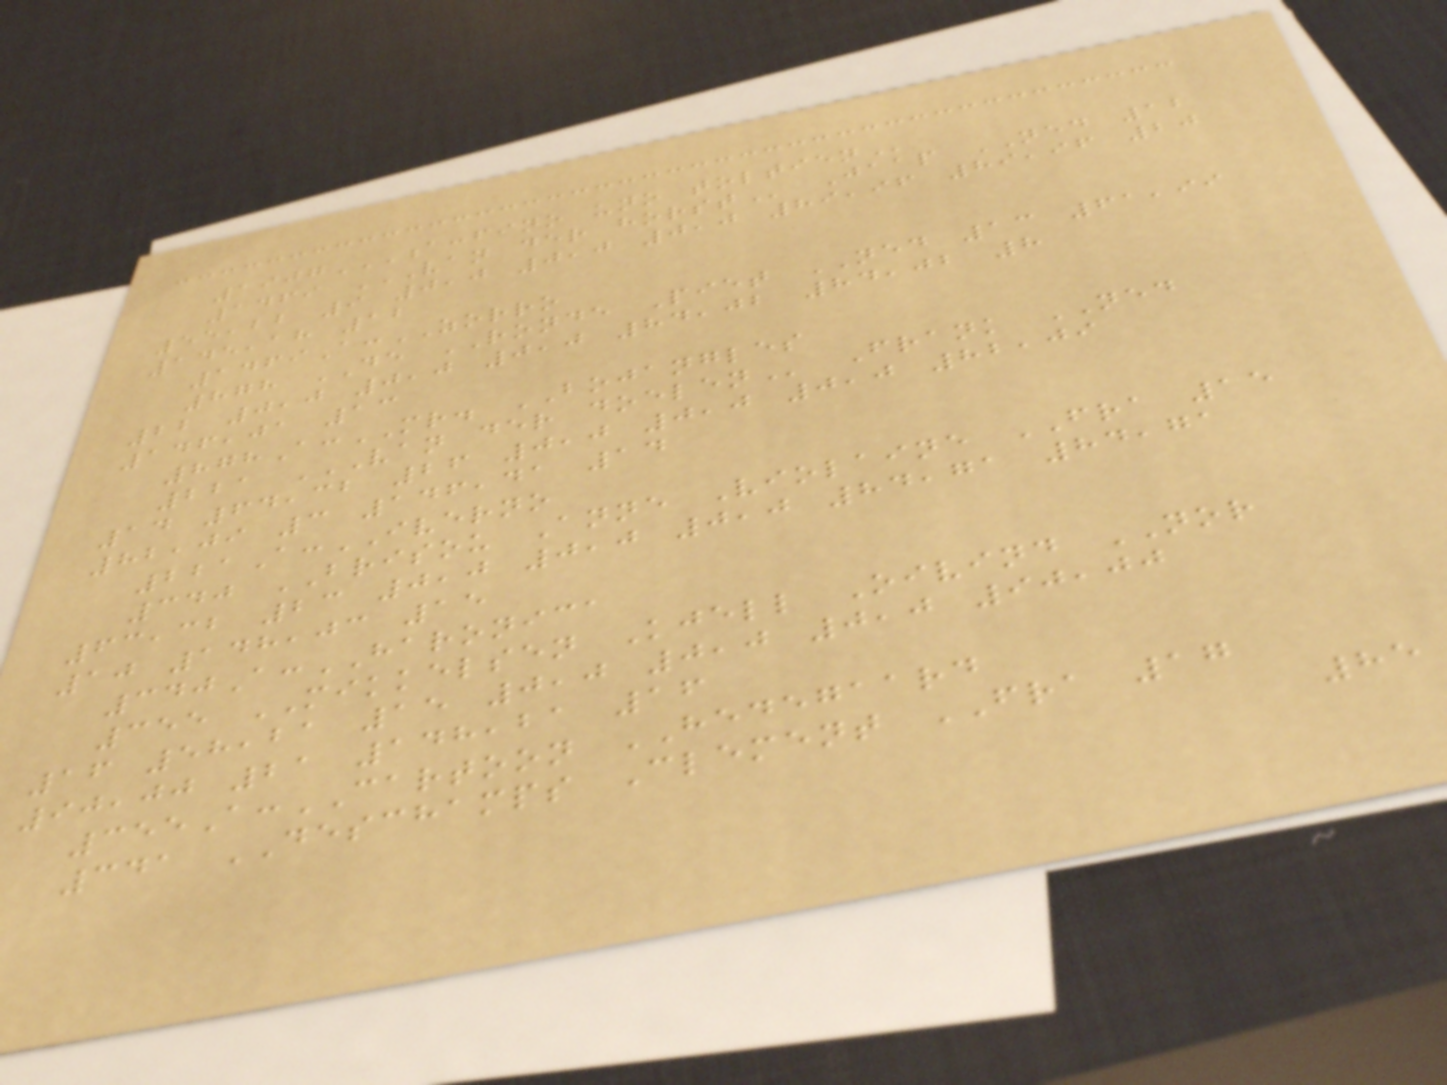1907A:FINO UNO TOLTIEN
1469 VAN DER HORST Jaap NED 12
55,22 9 0,0 0,0 0,0 89,96 89,96 20
145,18 12
1469A:ZORRO
878 DE RONDE Piet NED 13 61,99
22 0,0 0,0 0,0 84,02 84,02 8
146,01 13
878A:MR. BOJANGLES
221 VAN DER DOELEN Frank NED
14 64,32 26 0,0 0,0 0,0 82,09
82,09 3 146,41 14
221A:IVERNO
340 BRISOU Anne Violaine FRA 15
63,32 23 0,0 0,0 0,0 84,71 84,71
10 148,03 15
340A:HARONICA
355 MIKKELSEN Kjell Oivind NOR
16 58,21 15 0,0 0,0 0,0 90,00
90,00 21 148,21 16
355A:CARTOON HEDEGAARD
341 DESCHAMPS Clement FRA 17
85
